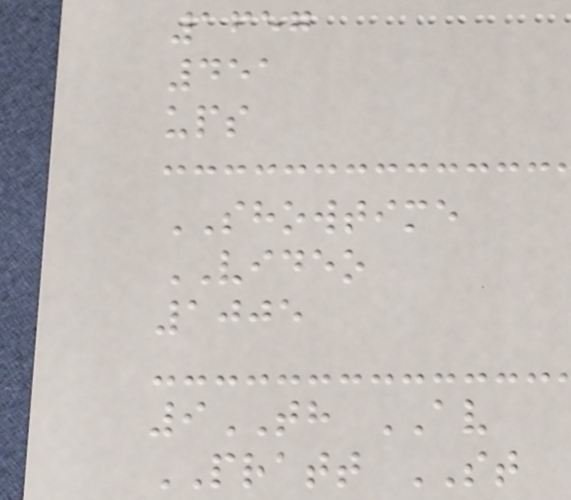1657
451
ups
SHOWTIME
VIDEO
1005
9TH AV
PRATT ST
